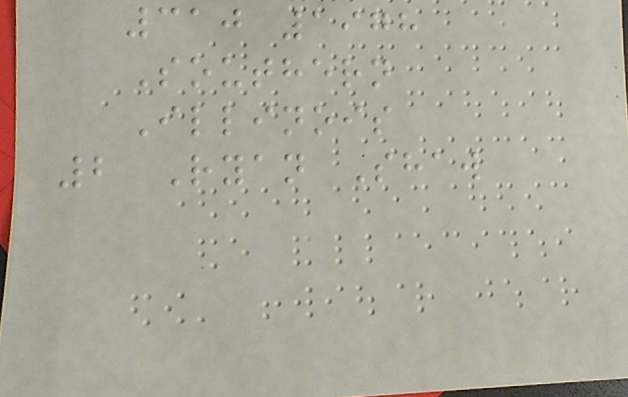310 1978
Southern
Illinois
2 Ryan Shaw
